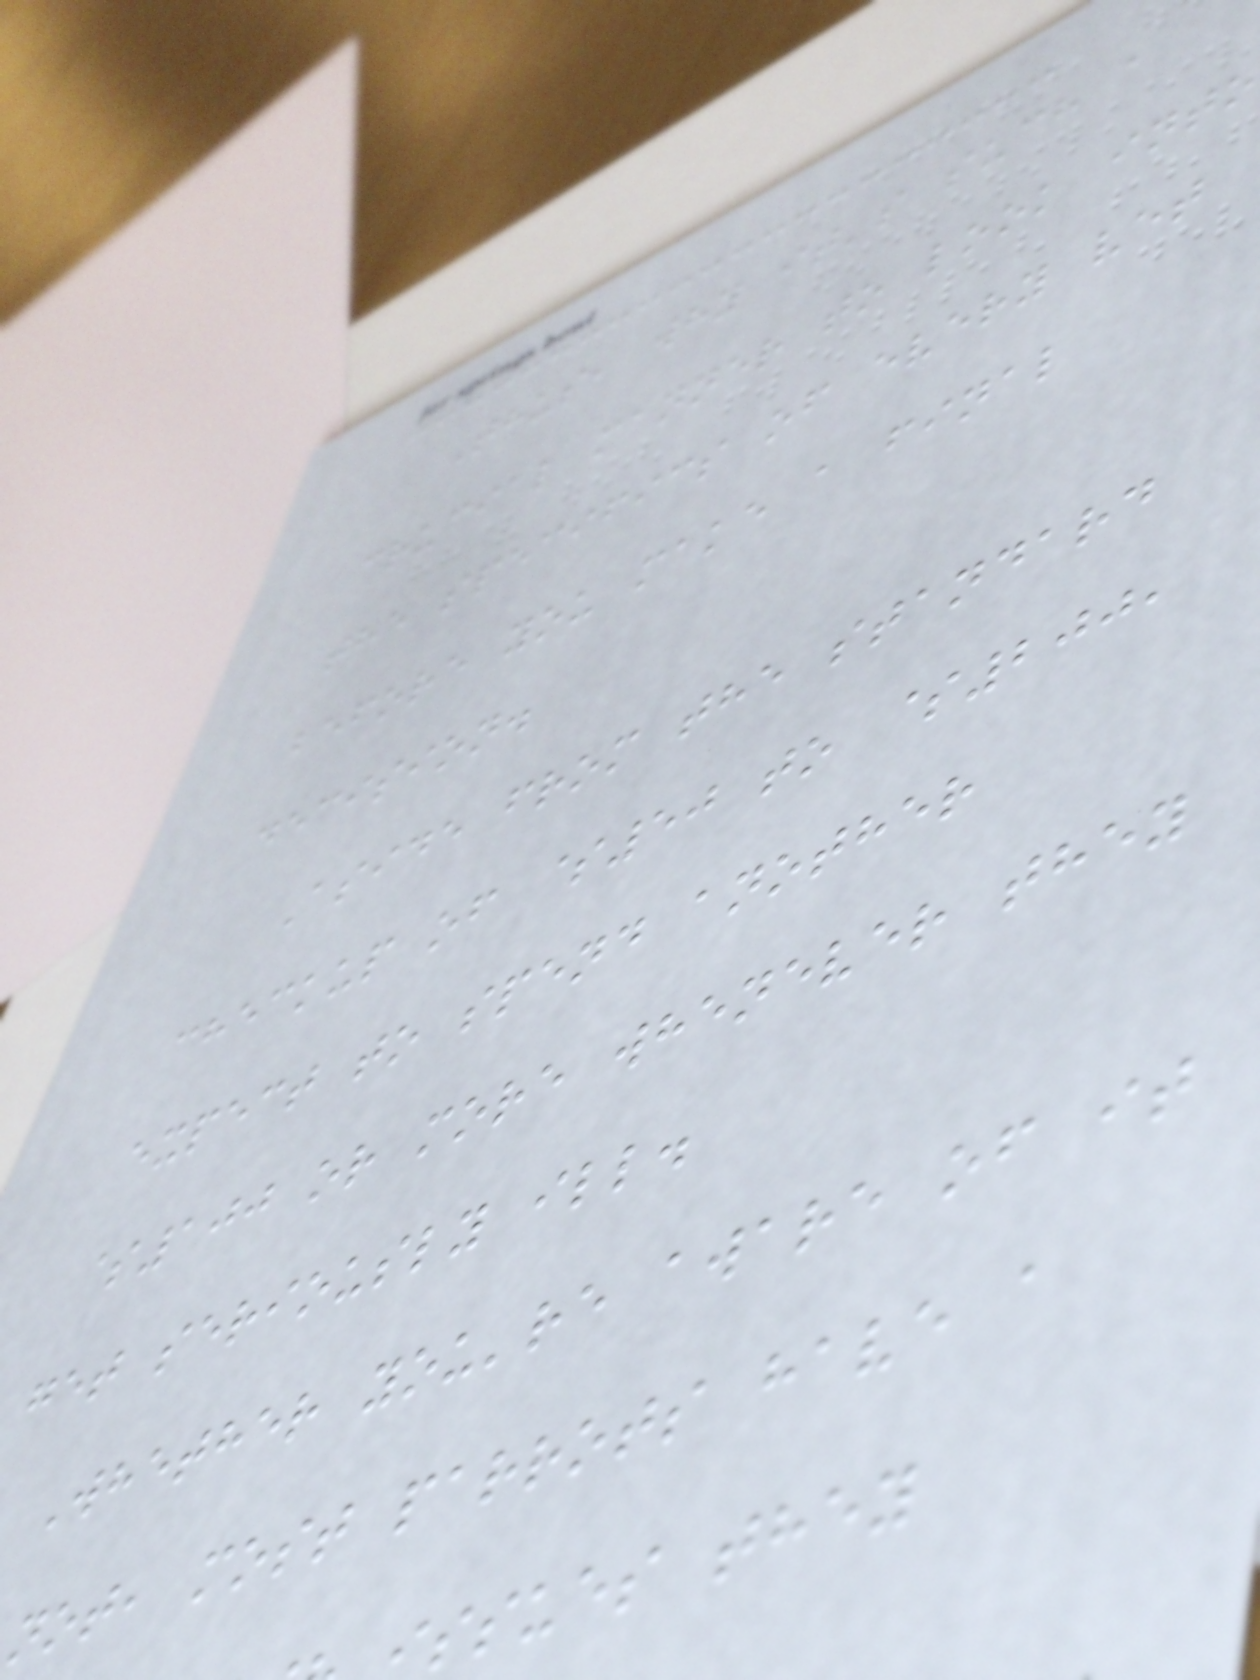Thus, why it's such a
crucial manner to look into
the specifics of every vet
before you make a final
decision.
Aside from the standard
checkup of $50 to $200,
expect to spend another
$100 or more whenever they
get seriously ill.
Whether you're aware of it
not, most parrots have a
ssues they
